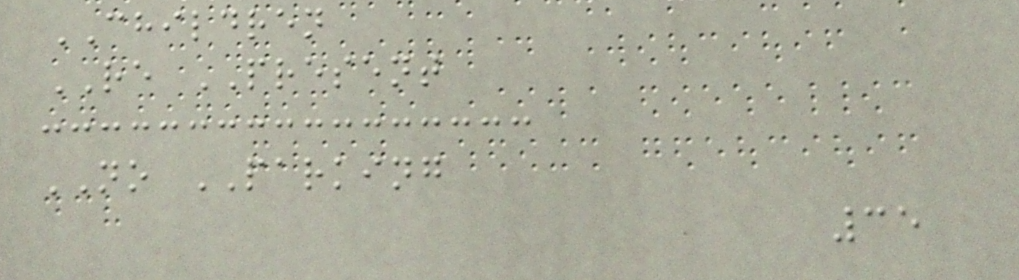CHILDREN
RE PRESENT
NO PARKING
35
